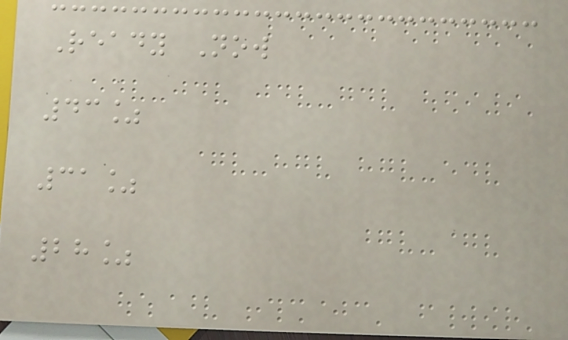Ready Now
43%
31%
28%
